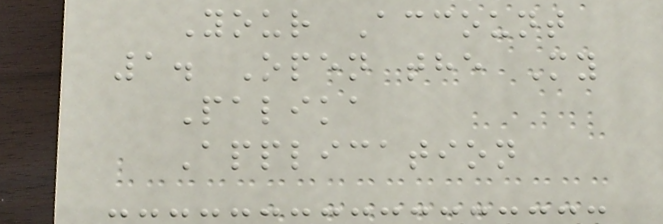Your Account
1. Open the My
Palika
Application
